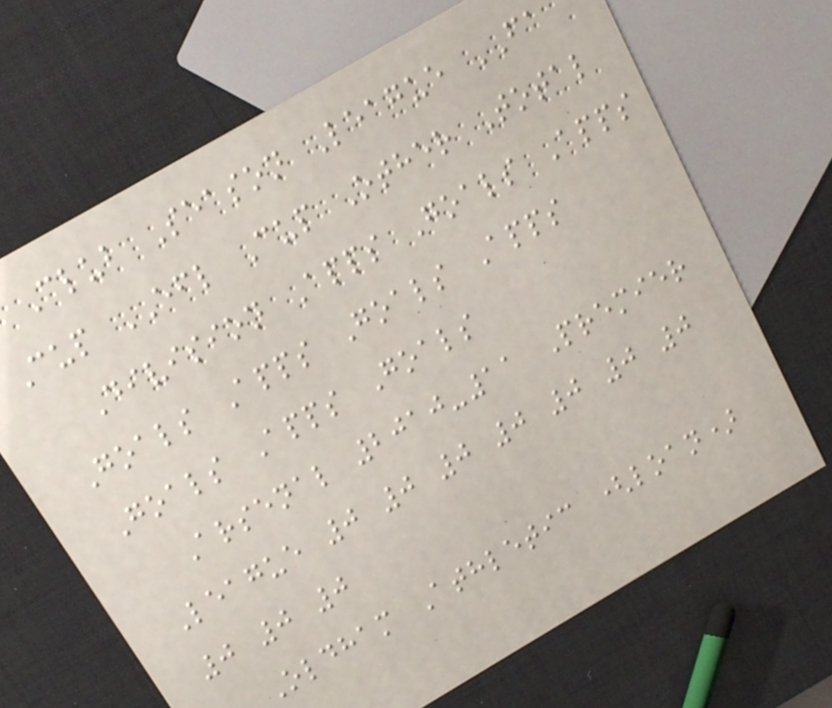Club Season League FA
Cup EFL Cup Other Total
Division Apps Goals Apps
Goals Apps Goals Apps
Goals Apps Goals
Arsenal 2010-11 Premier
League 0 0 0 0 0 0 0
0 0 0
Oldham Athletic (loan)
